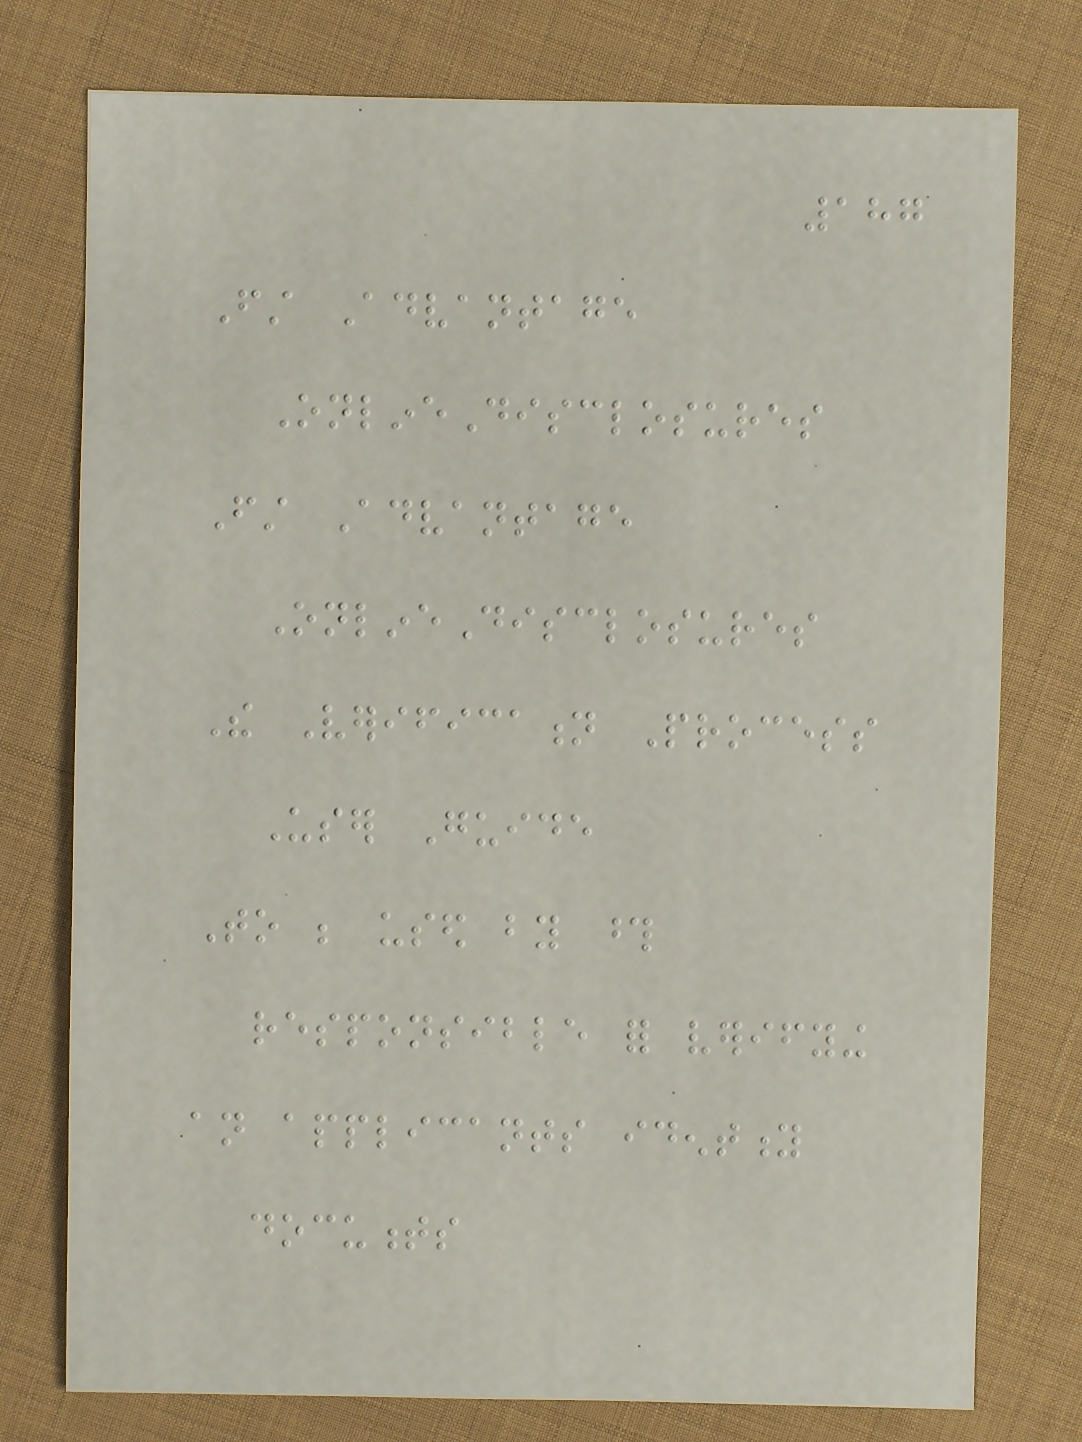187
First Advantage
OnlineDisclosures
First Advantage
OnlineDisclosures
The Verification Process
User Guide
To be used by those
responsible for verifying
an applicants identity
documents
